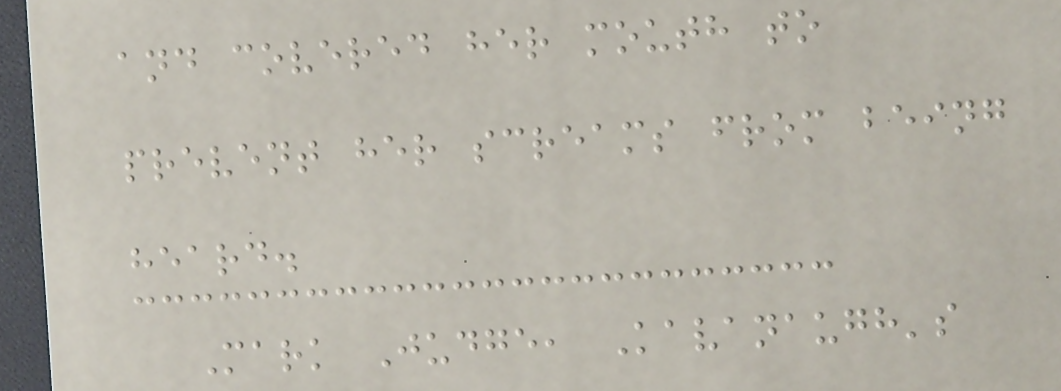and covered her mouth to
prevent her screams from being
heard.
Mark Judge, Kavanaugh's
